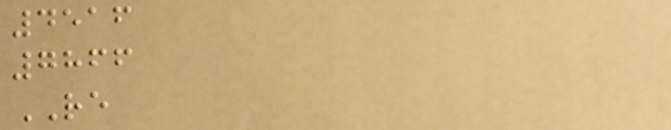4516
7866
RE
